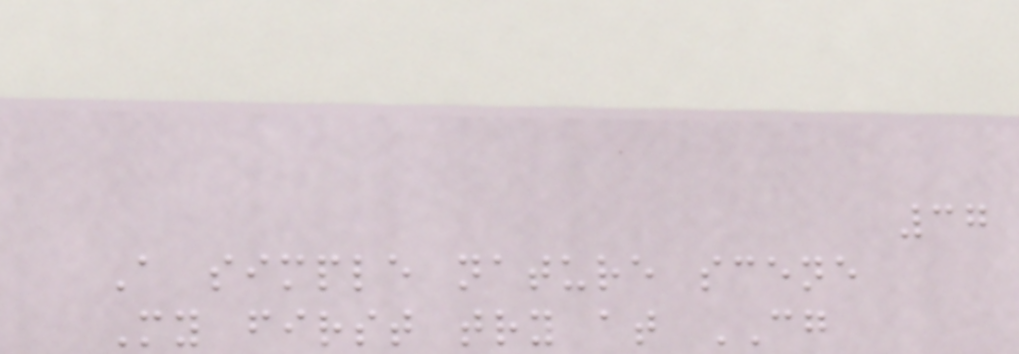37
A simple nature scene
My first try at CG
